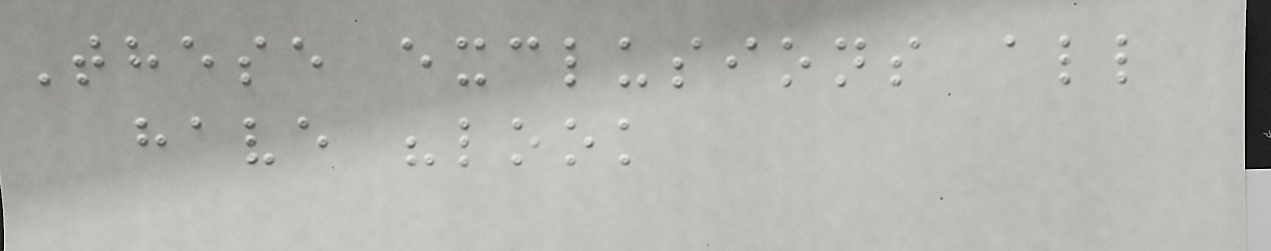These exclusions all
have "look
